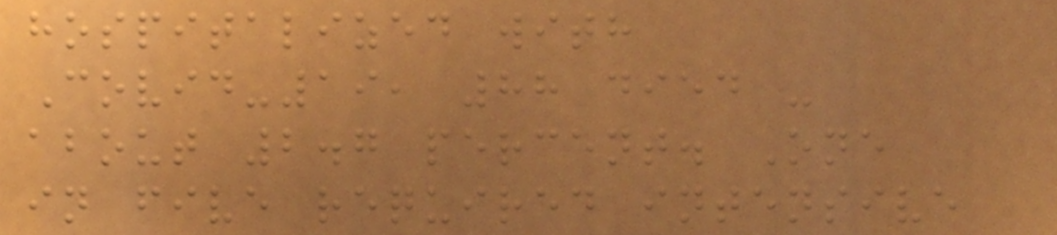hospitalized with
Covid-19, 88 died -
about 2.7 percent. One
in five required intensive
